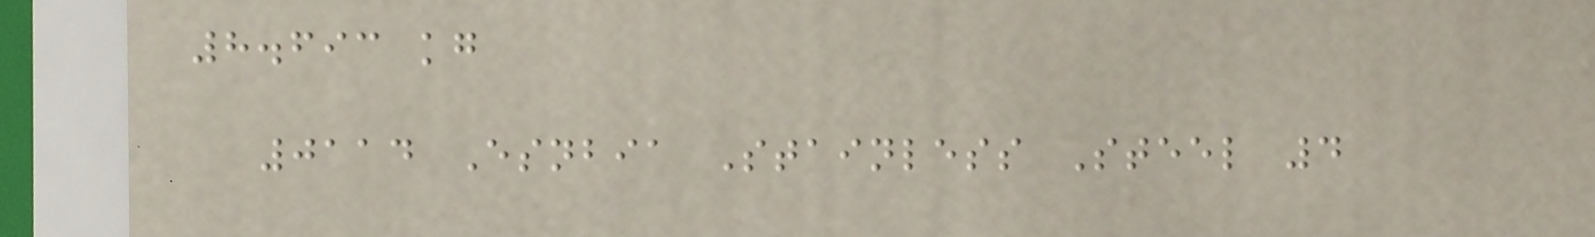8.693 kg
0114 Esnbia Stainless Steel 4
